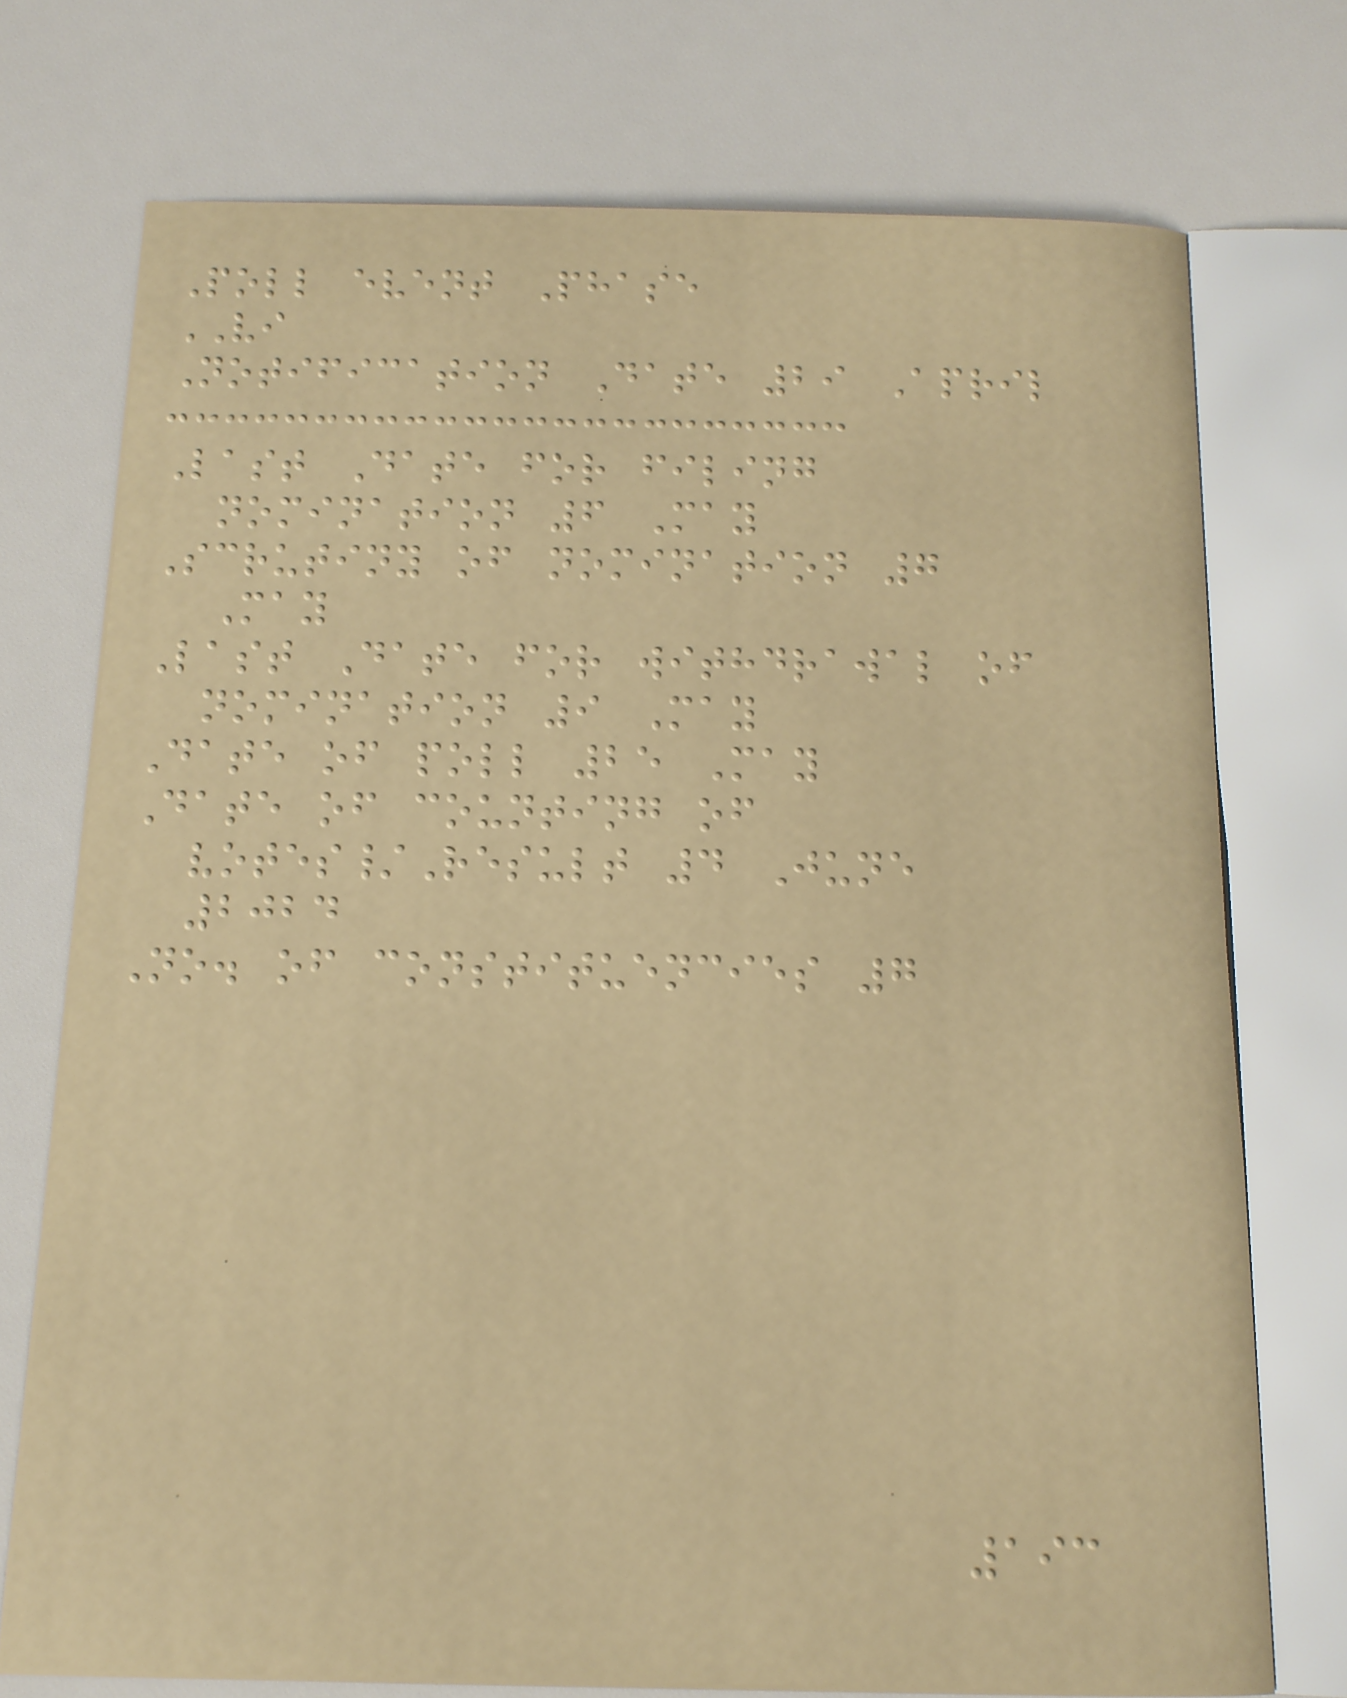Poll event Phase
VI
Notification Date 29 April
Last Date for filing
nomination 6 May
Scrutiny of nomination 7
May
Last Date for withdrawal of
nomination 9 May
Date of poll 25 May
Date of counting of
votes/Result 4 June
2024
No. of constituencies 7
193
